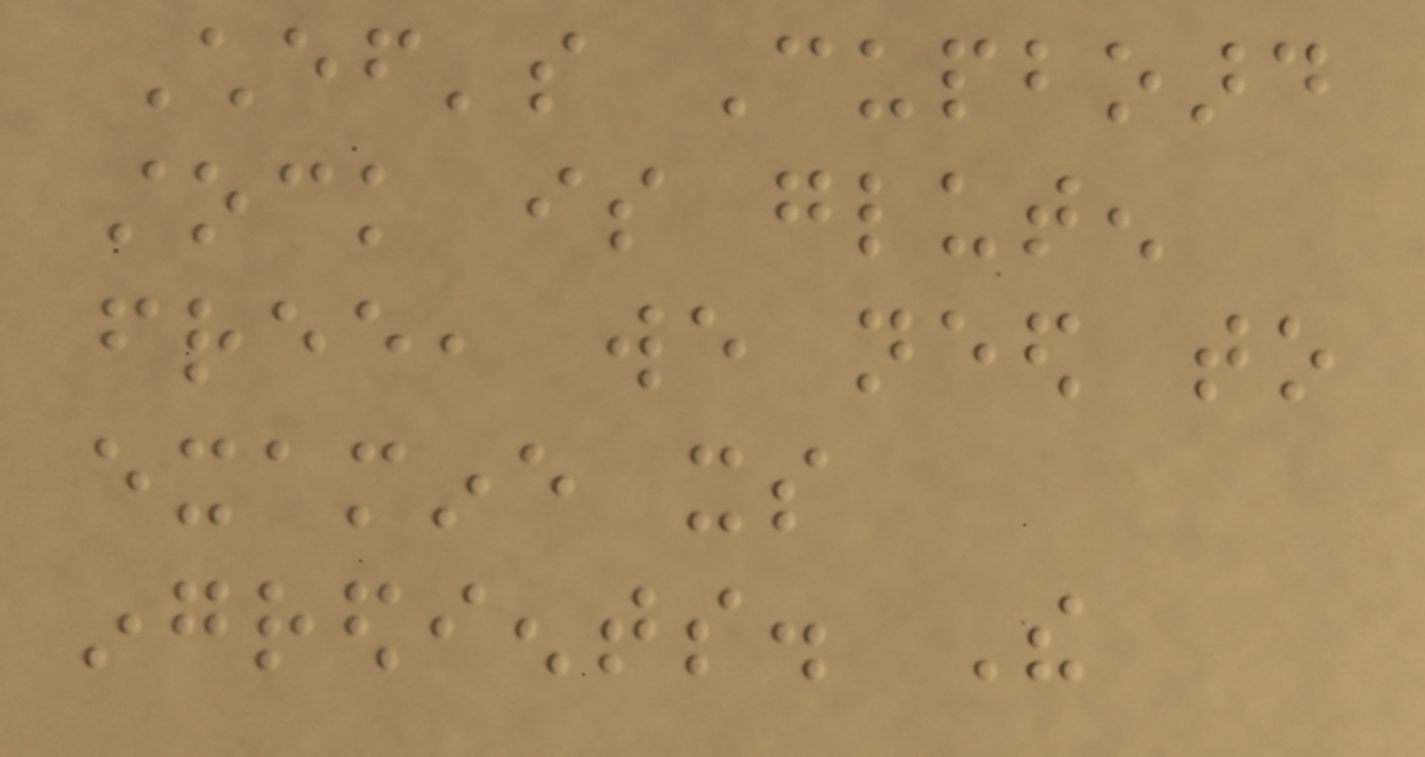Chef's Cupboard
stock is gluten
free, we need to
examine its
ingredients. The
